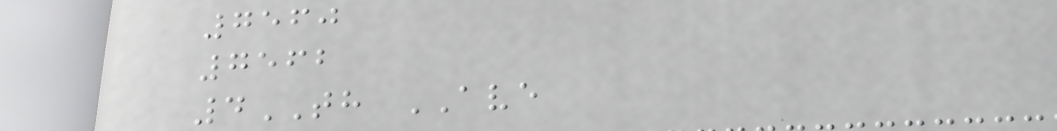7560
7562
4TH AVE
